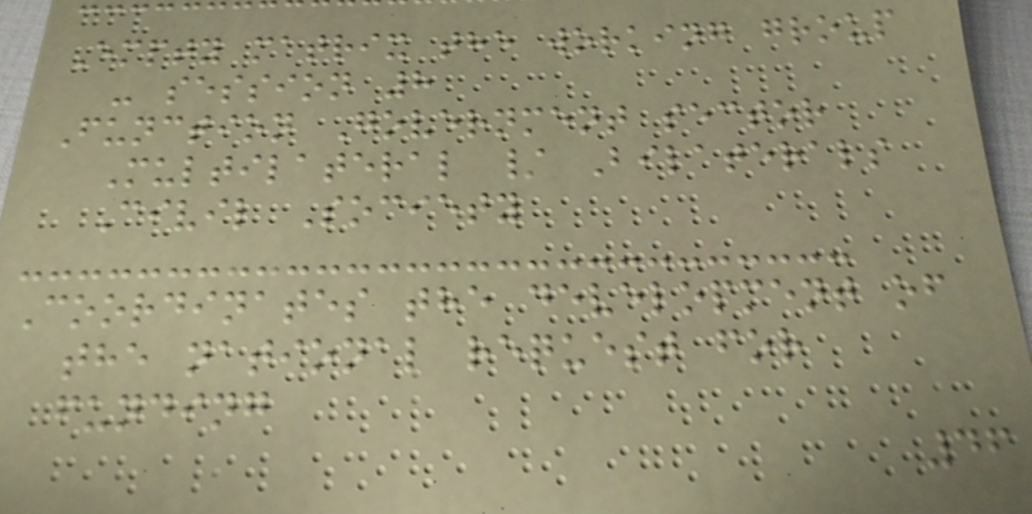Empty matrix the working group
- session 8
Function Government sector
Multilateral / Bilaterals
Civil Society
Coordinates the development of
the national request for
funding
46
